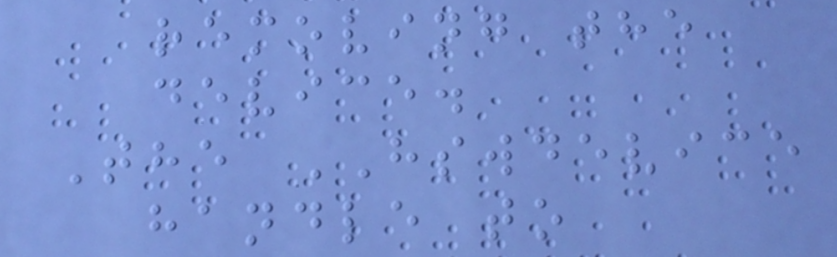removing the
device.
The HSWDEVICE
handle to
